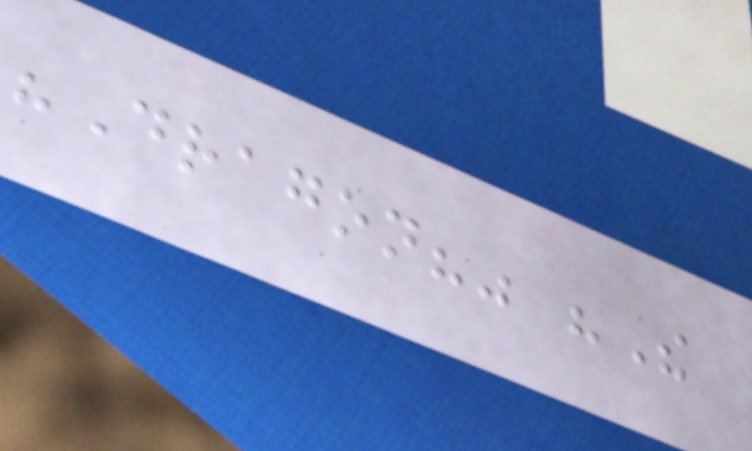"Dragon?" "The
